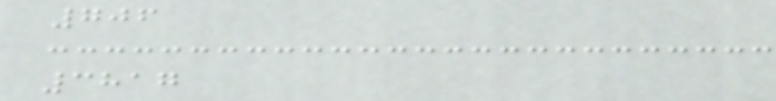706
3817
